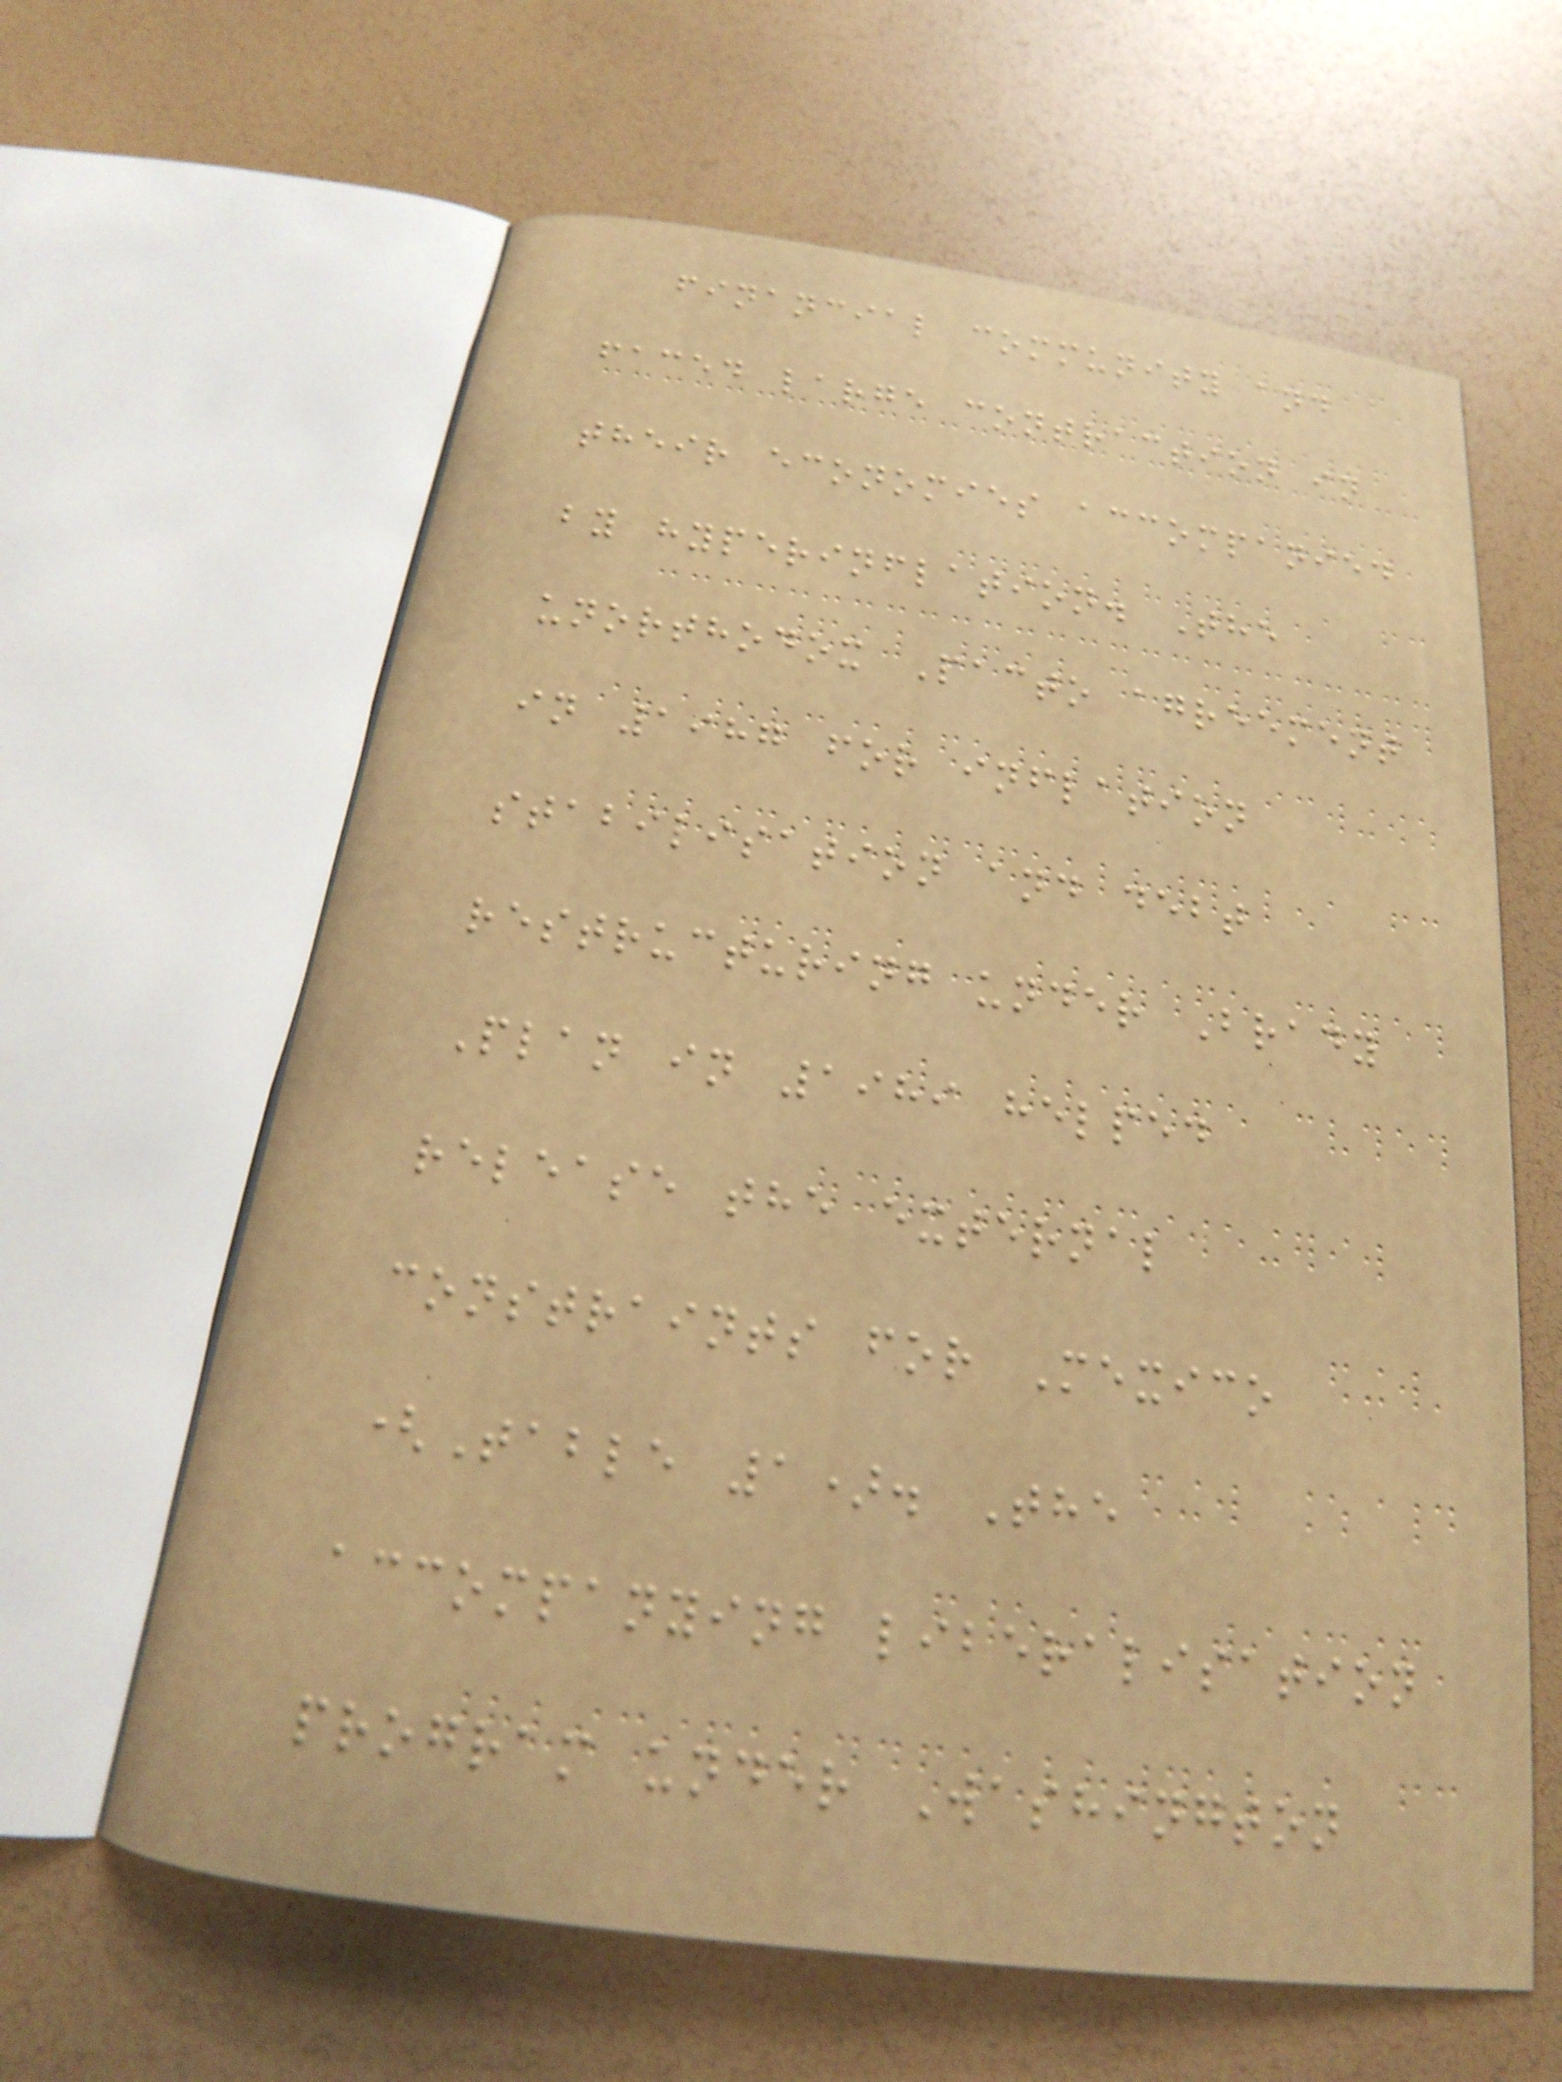financial community and
faced large contraction in
their economies accompanied
by hyperinflation. The
unorthodox Pacto agreement
in 1987 for inflation
stabilisation and debt
restructuring under Brady
Plan in 1989 helped
release the external
constraints for Mexico
(Table 1). The
accompanying liberalisation
program under Washington
